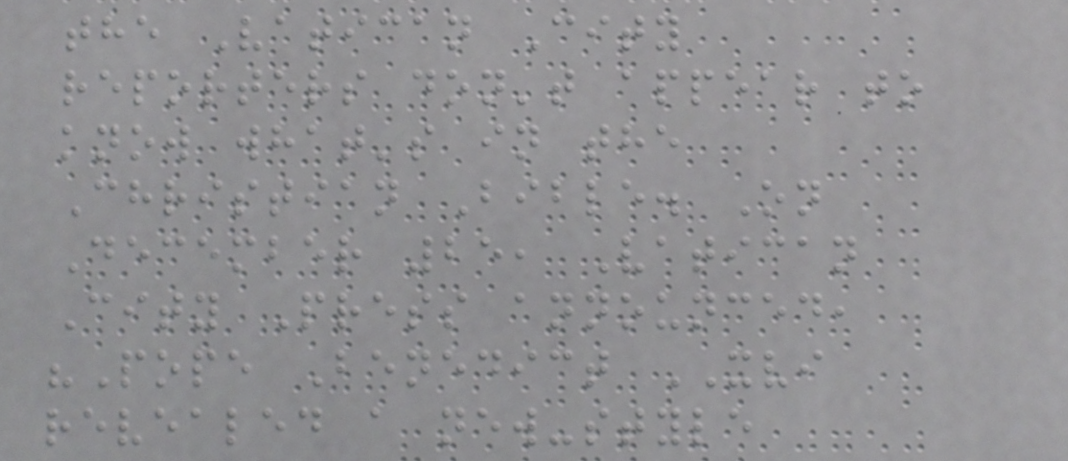the Vatican City
reporters don't appear to
know what's in the
Christian Bible. On
December 25, Vatican
City Press announced,
"Pope Benedict XVI
revealed a new-style
